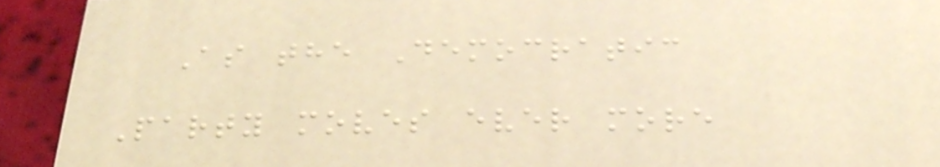As the Democratic
Party moves ever more
